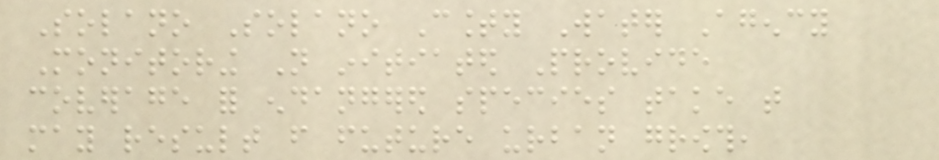Solano Solano County Water Agency
Monitoring Not initiated Provide
coverage for endangered species take that
may result from future urban growth,
